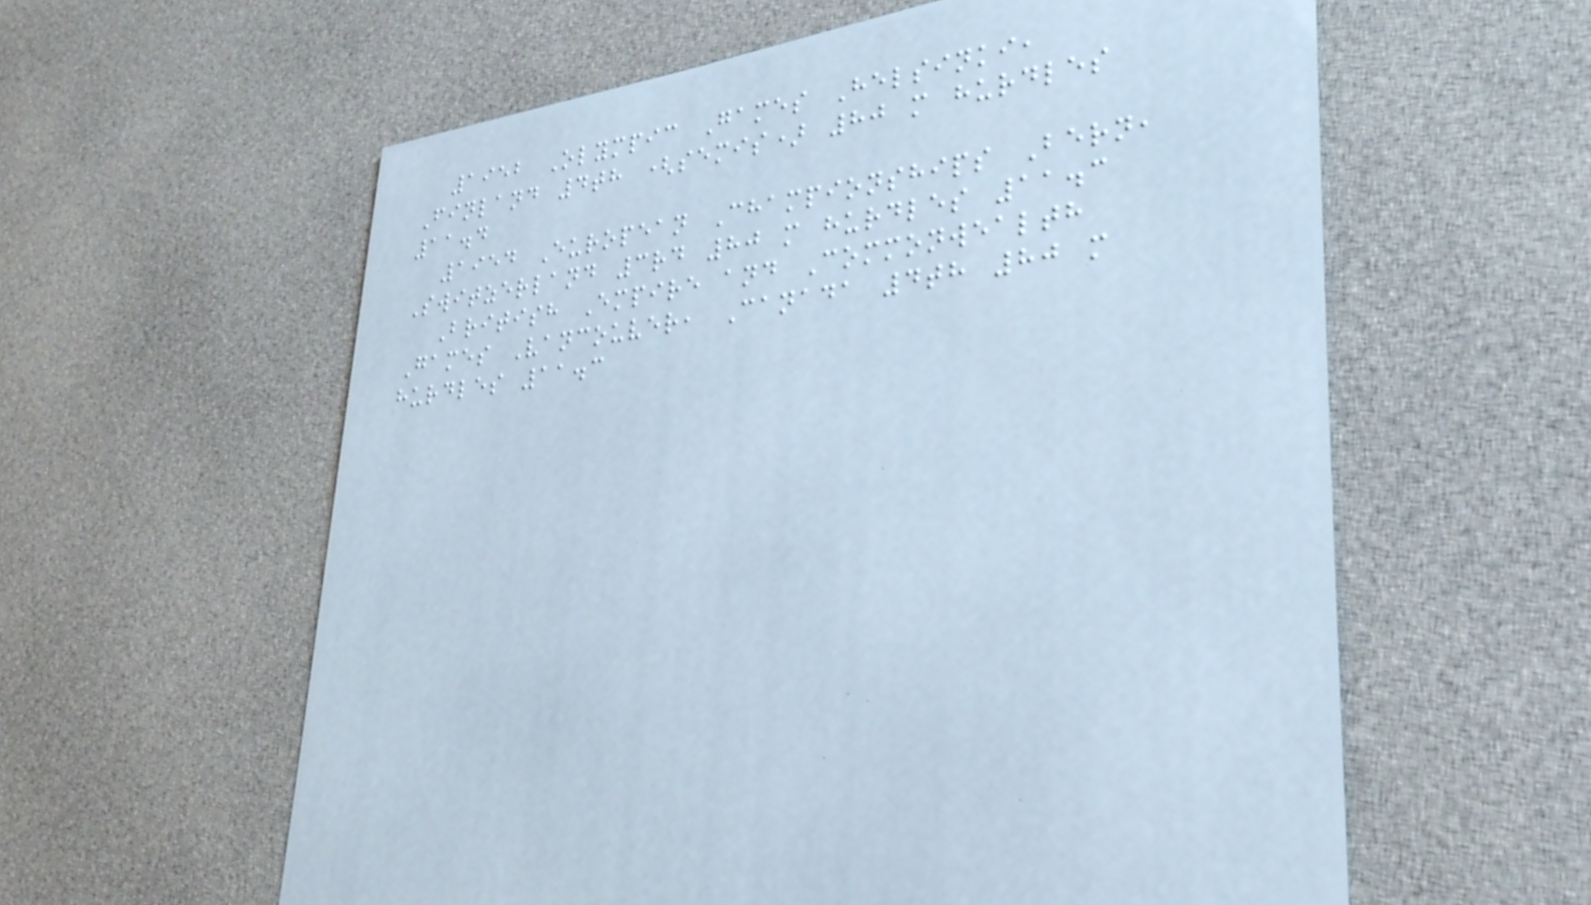1952 Olympic Games Helsinki,
Finland 4th (semis) 80 m hurdles
11.4
1954 European Championships Bern,
Switzerland 3rd 80 m hurdles 11.3
British Empire and Commonwealth
Games Vancouver, Canada 4th 80 m
hurdles 11.3
